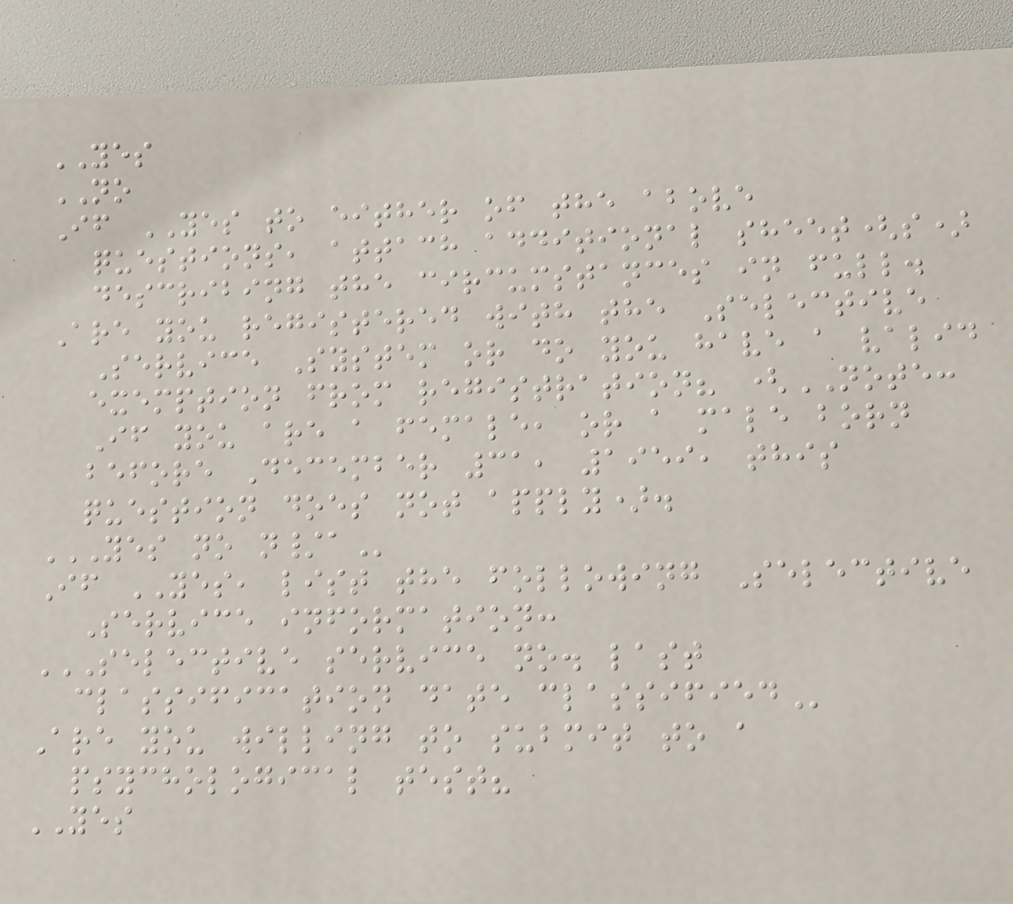YES
NO
If YES to either of the above
questions, attach additional sheet(s)
describing the circumstances in full.
Are you registered with the Selective
Service System or do you have a valid
exemption from registration? (NOTE:
If you are a female, or a male born
before December 31, 1959, this
question does not apply).
YES NO N/A
If YES, list the following Selective
Service information:
SELECTIVE SERVICE NO. LAST
CLASSIFICATION DATE CLASSIFIED
Are you willing to submit to a
psychological test?
YES
